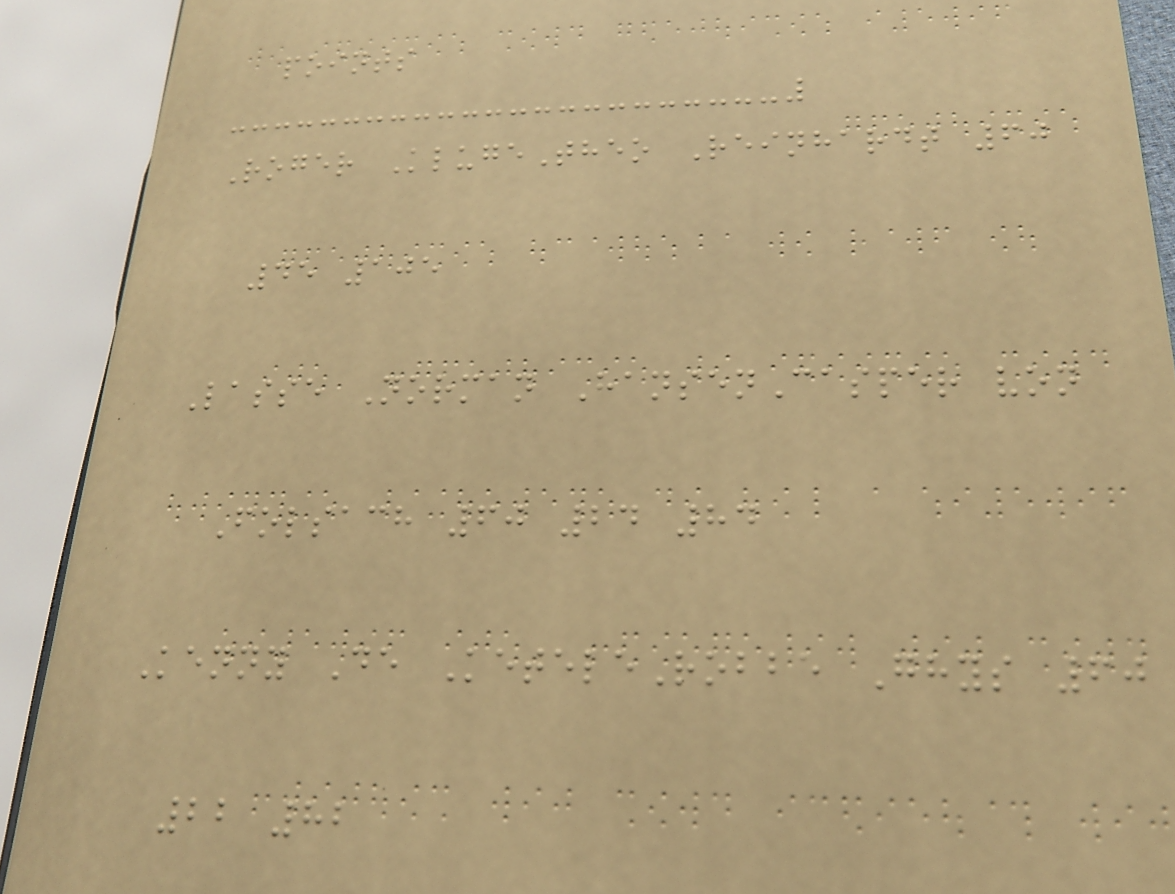points
Roger KlugeTheo Reinhardt 60
45 105
Lasse Norman HansenCasper von
Folsach 60 24 84
Kenny De KeteleRobbe Ghys 60
22 82
